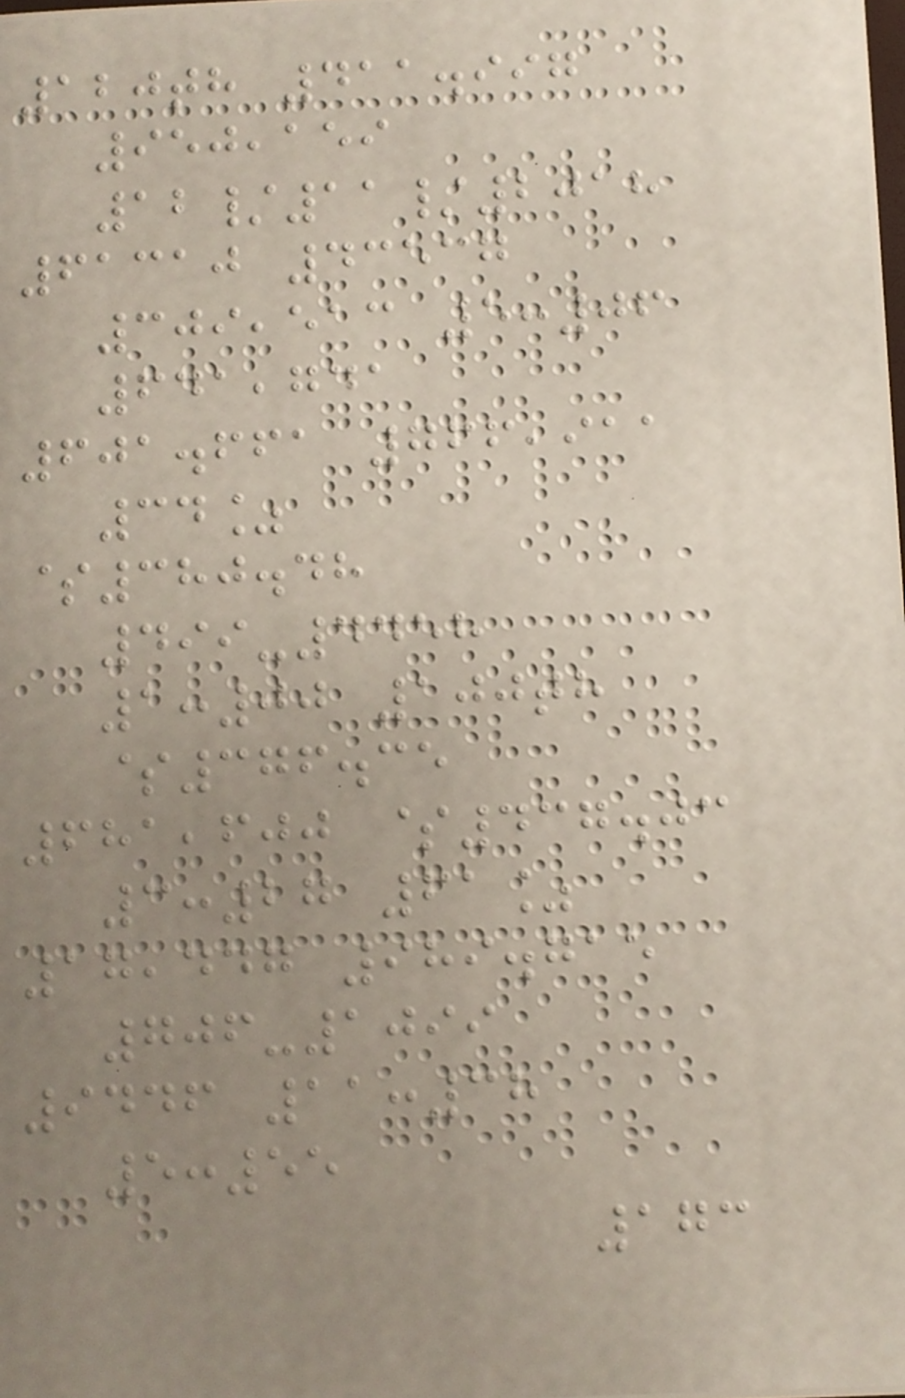120th 411.997
950,159
12/11/2018
61310 43537
309,513 5:06
641,741
601.661 766,911
34%
$380.48
499-4458
1:00 100th
$376.35
681,600 $437.03
3:27 61%
17,447 989.715
706-1099
9446 11:38
5:55
173
